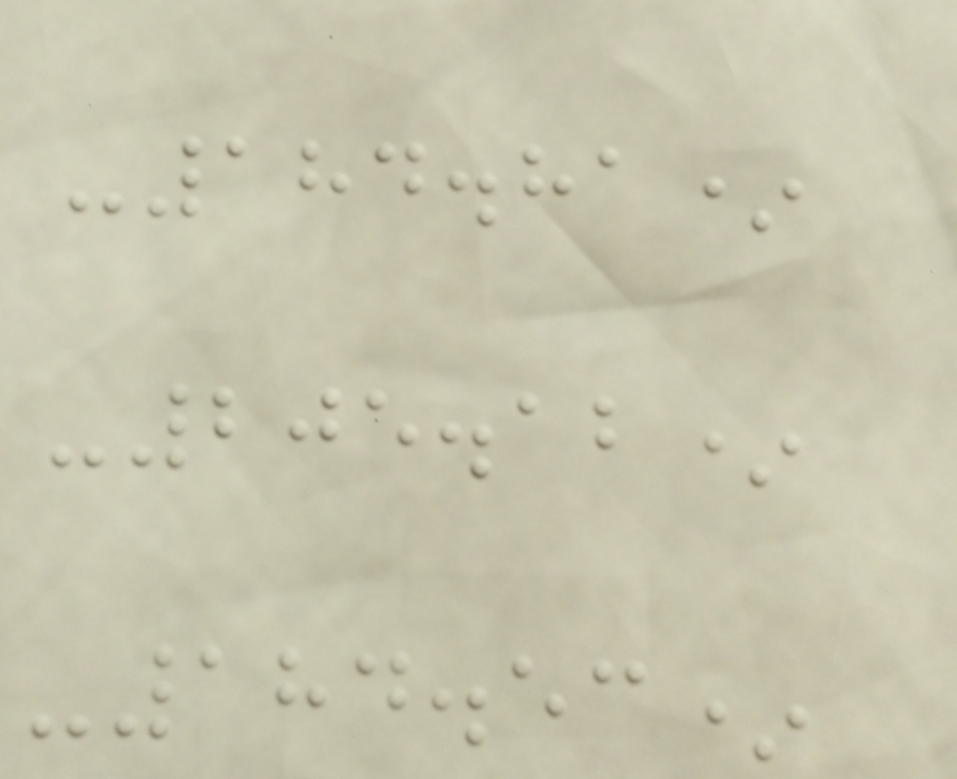-184.81*
-205.12*
-184.53*
